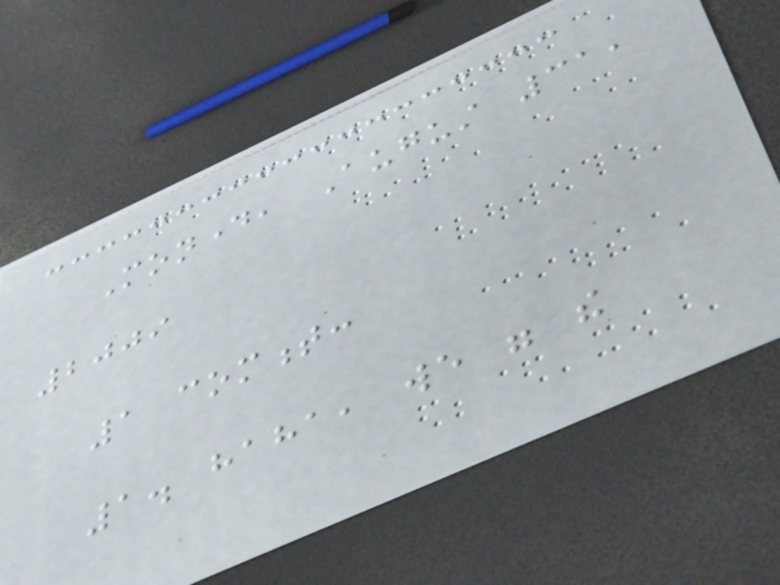Monday, August 31,
2009
1 comment:
1. haha, we were the
